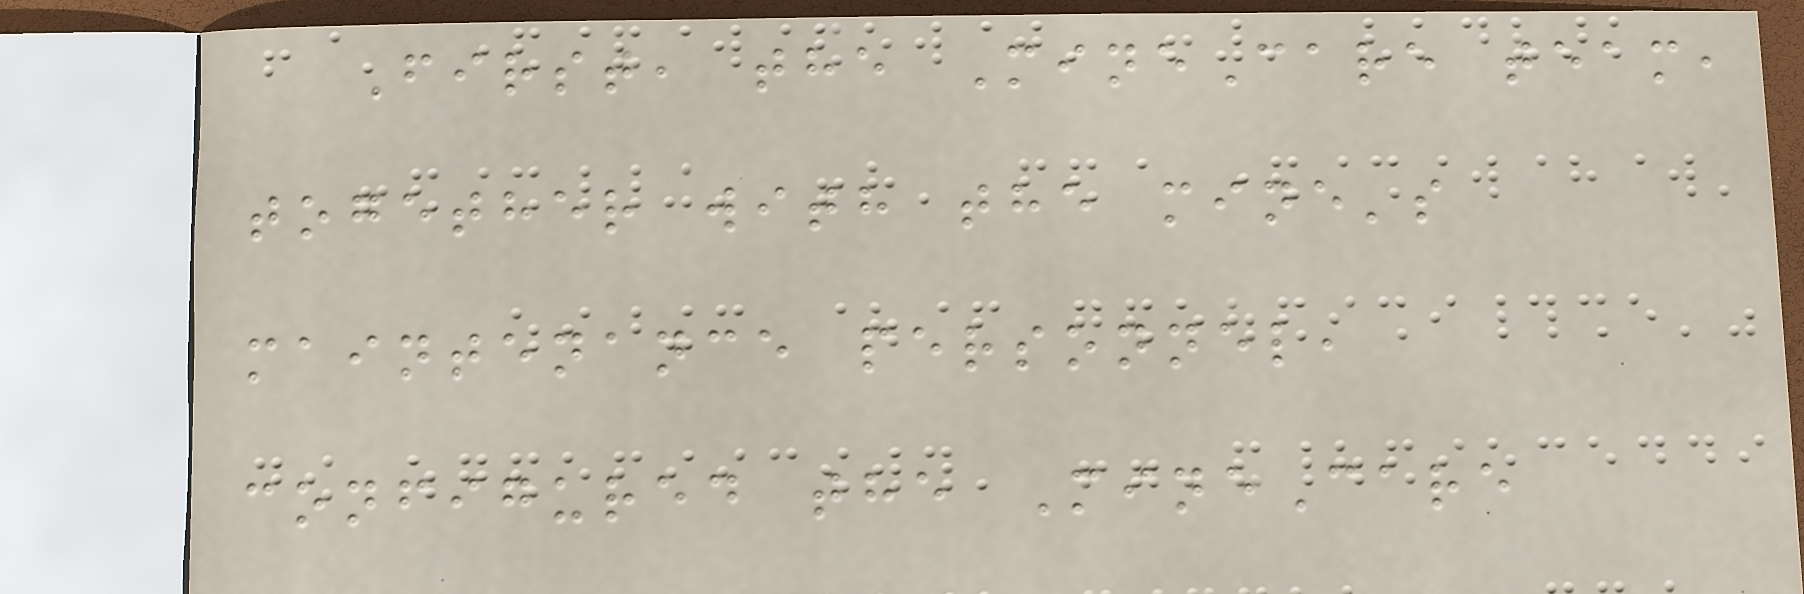First, the MineCare team,
together with the mine's
maintenance personnel,
configured the MineCare
